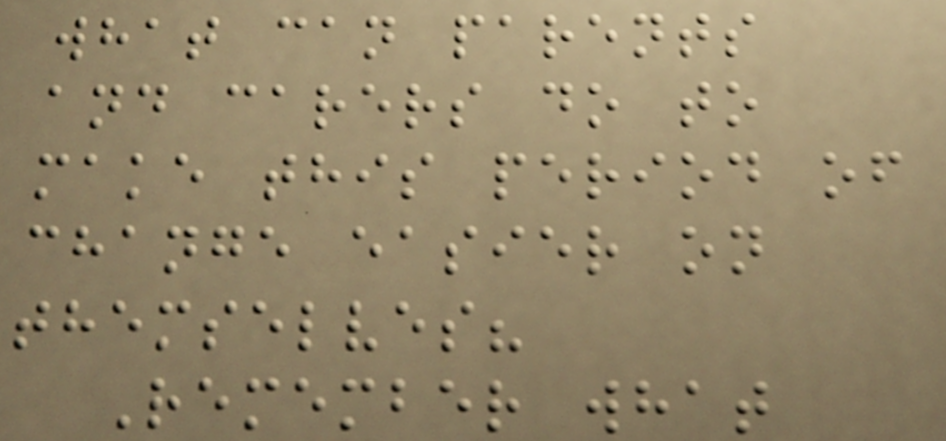what can parents
and carers do to
make this period of
change easier on
themselves?
Remember what
